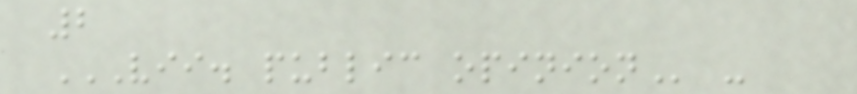2
VII. PUBLIC OPINION -
